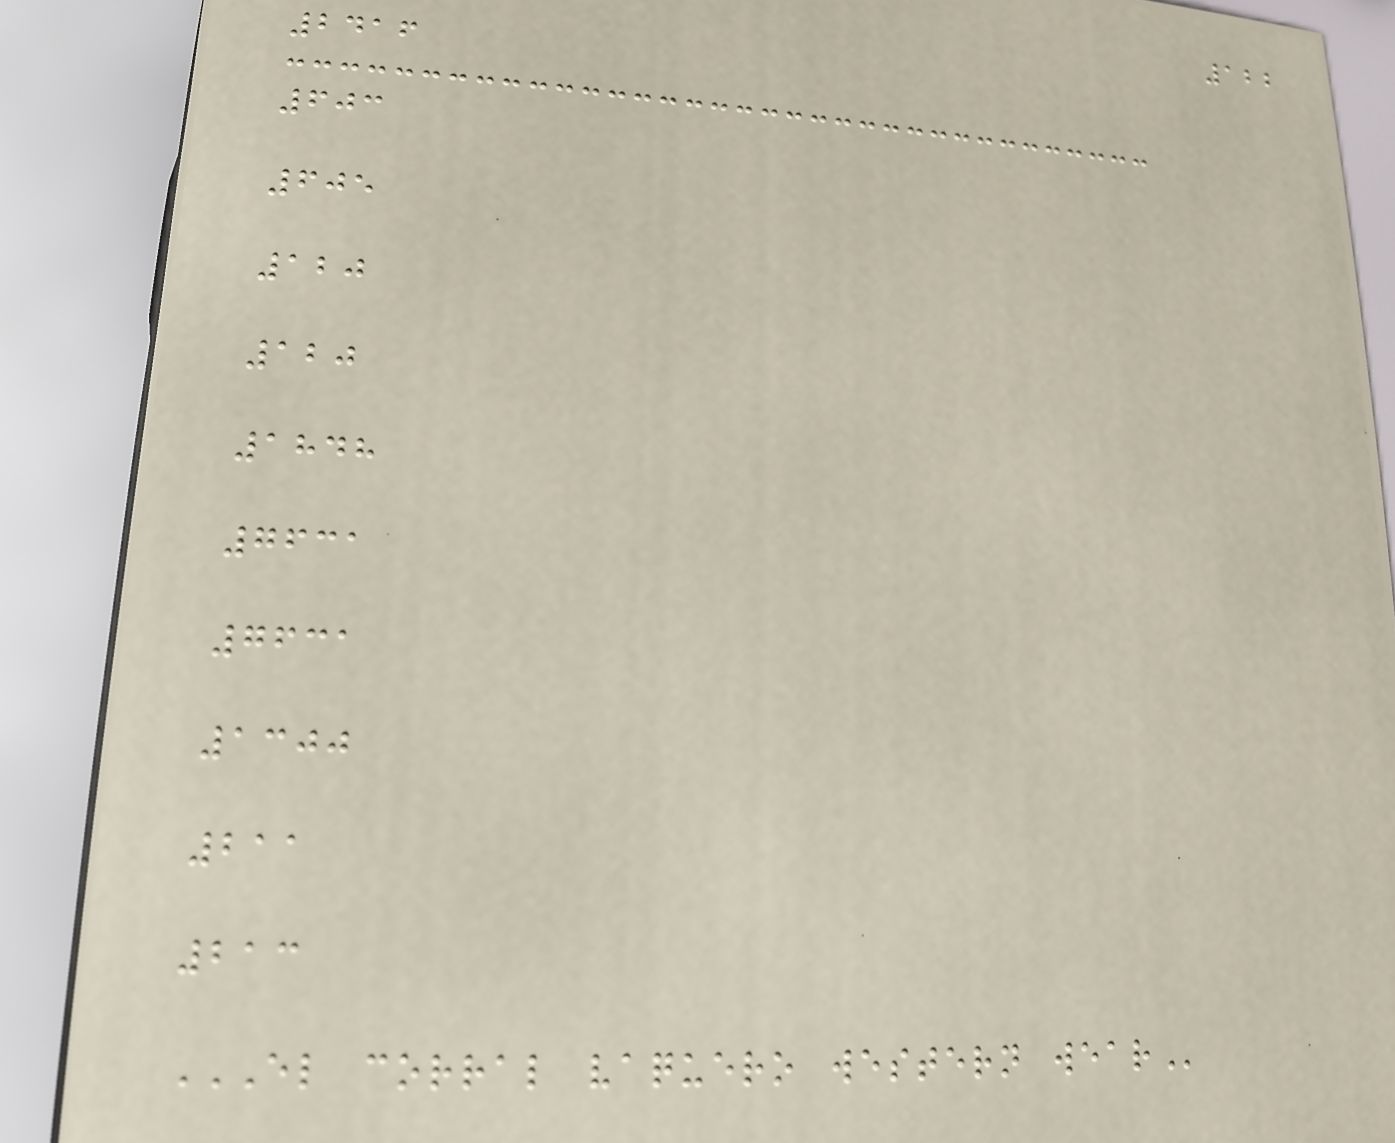122
2416
603
605
120
120
1848
7631
7631
1300
211
213
EL CORRAL VAQUERO WESTERN WEAR
